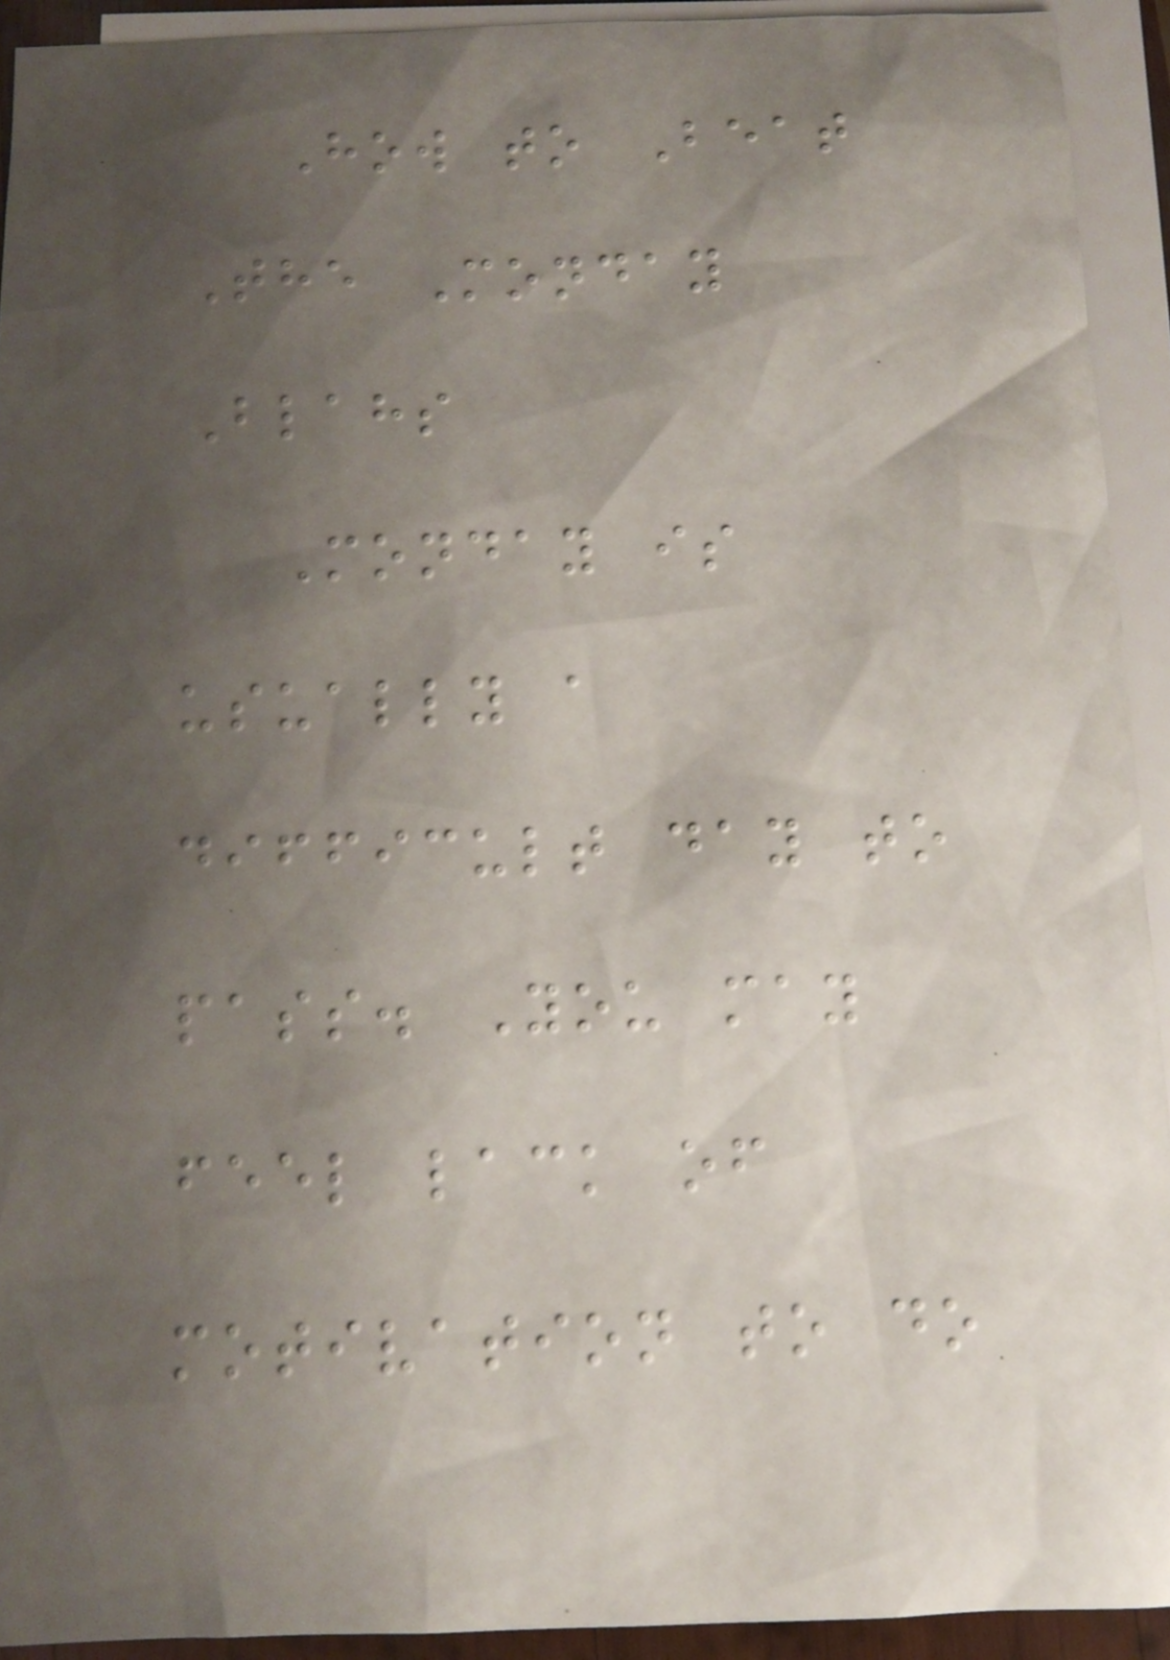How to Beat
The Monday
Blahs
Monday is
usually a
difficult day to
pass. You may
feel lack of
motivation to do
